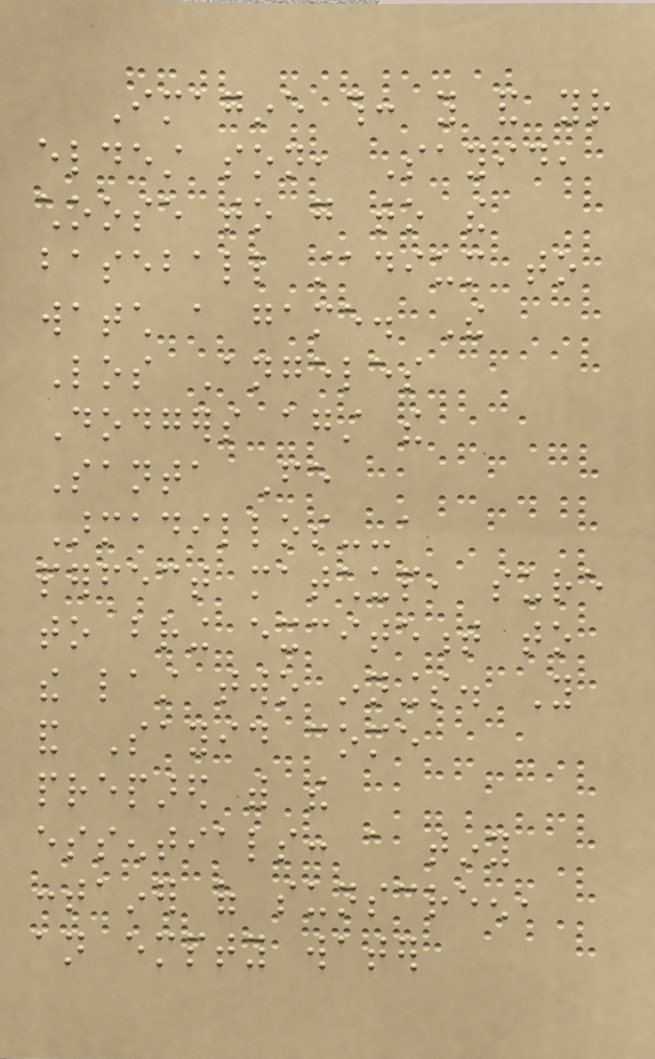Imagine this: you and your
eldest son, Sayid,
choose to go to the
baseball stadium to
watch a game. The
Los Angeles
Dodgers against the
Santa Fe
Armadillos--a
perfect matchup, sure
to bring excitement to
the last two innings. You
and Sayid come
prepared with the
essentials: a tiny
container of sunscreen,
an empty water
